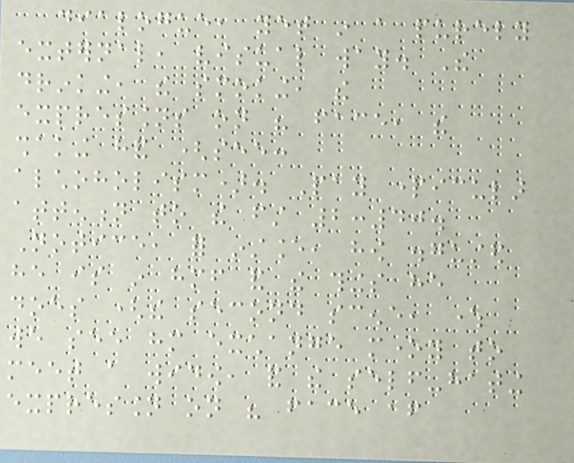dialogue, yet in a purely
external, visual way. The
drinking, the smoking, the
expressions on his face, the
shaking hand (see:
alchoholism). Pay particular
attention to the first 2:40.
Notice, for instance, how disgusted
he is in himself and the things he
does (the second scene, where
we see him exchange money to
meet a widow, and the self-hating
expression on his face after
